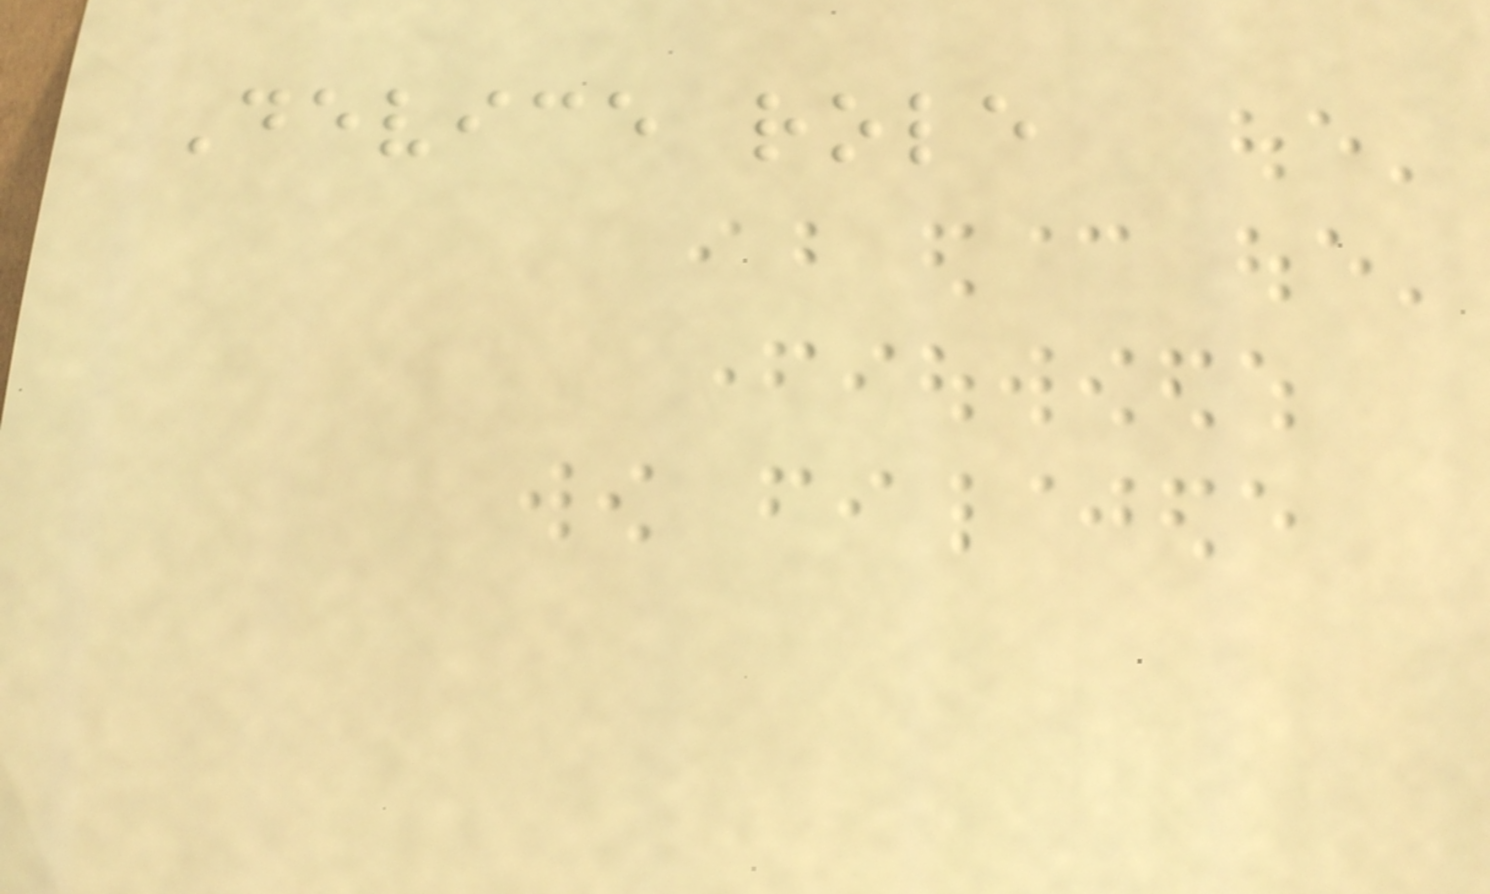Device role
